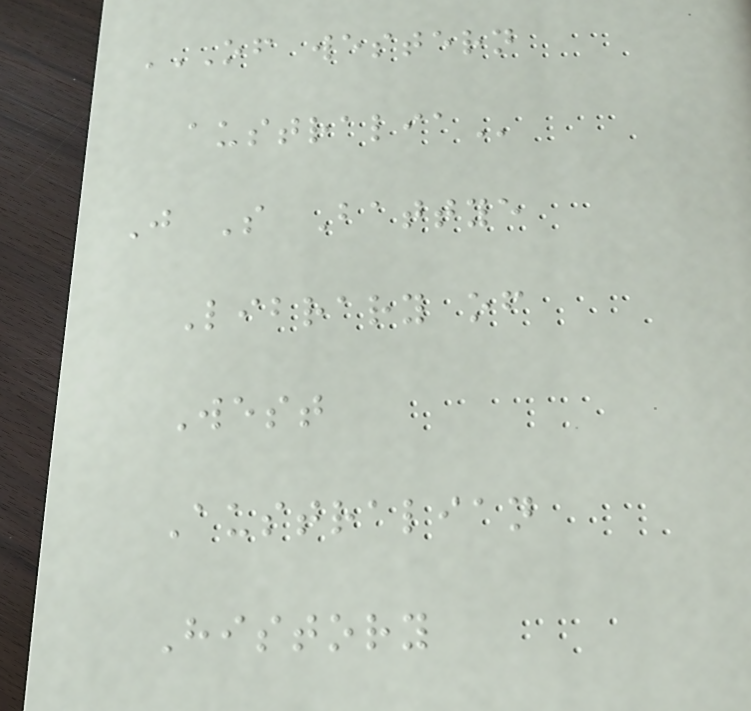OF WESTERN
AUSTRALIA
J S Battye
Library of
West
Australian
History
